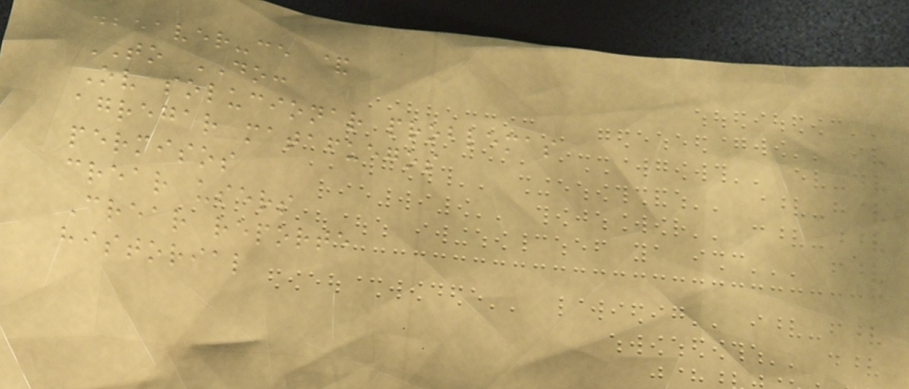dbeaver-ce &
TO DO:
Ov solucionar problemas
agregar matafuegos
permisos
crear users
Crear reporte
historial
